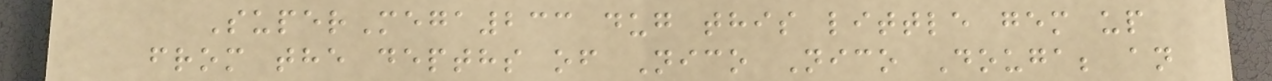SuperMega233 dug this little gem up
from the depths of Nico Nico Douga; an
